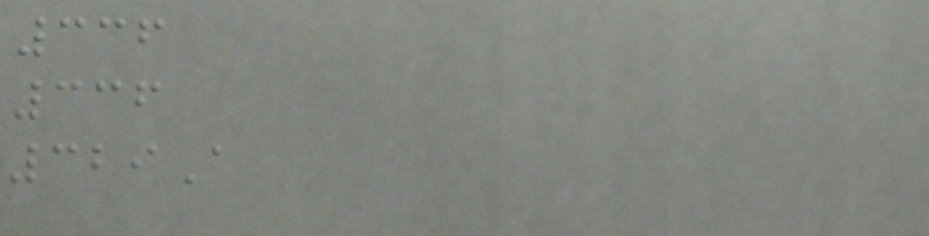336
336
329A
